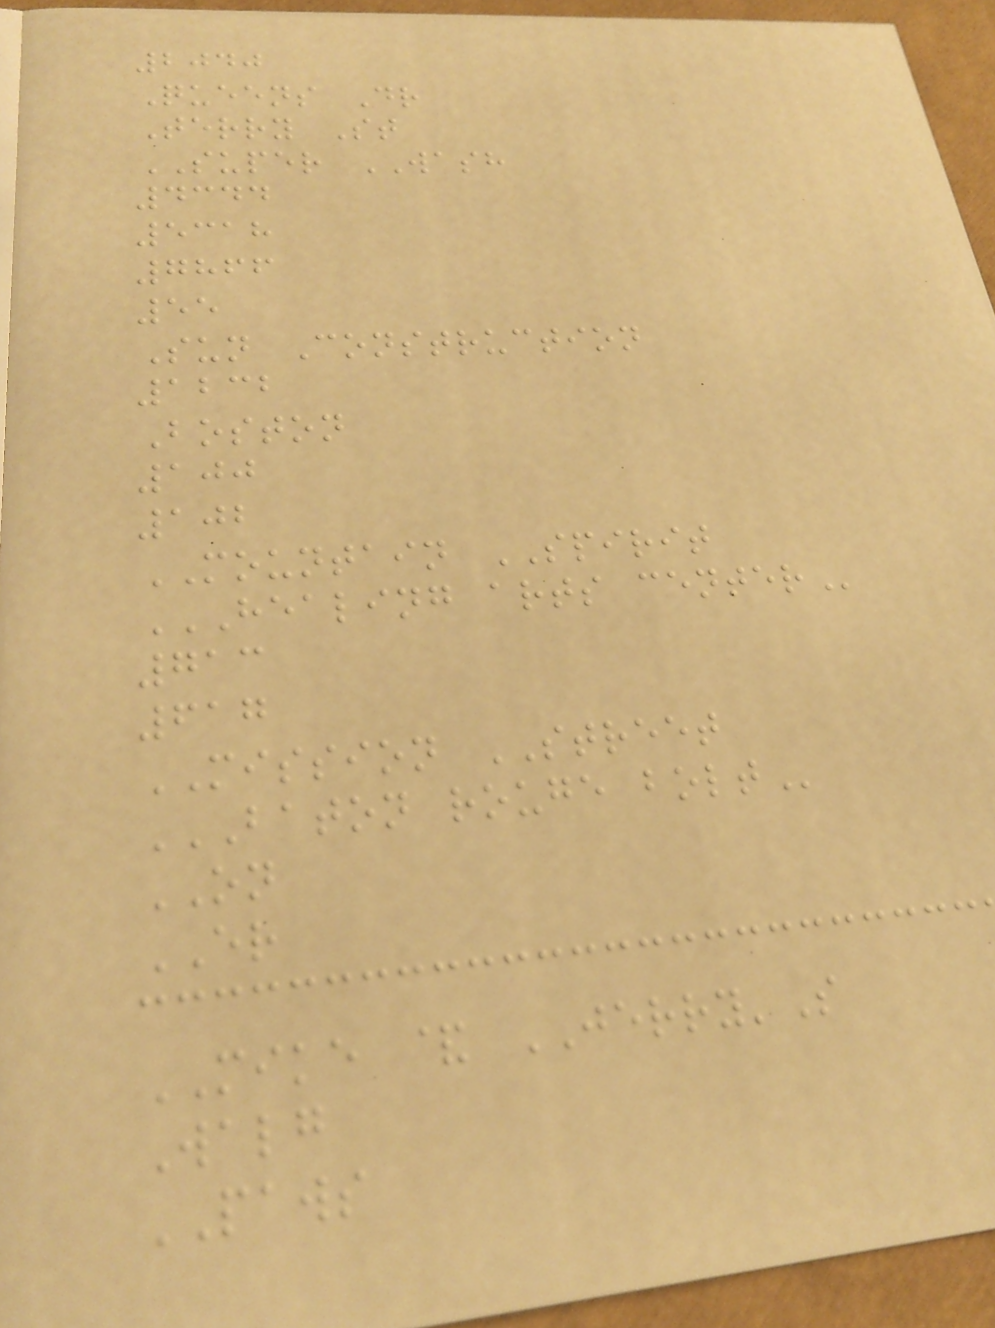2040
Queens Dr
Terry St
SUPER WASH
4344
5318
7866
55
Sun Construction
1232
Boston
100
102
MOUNTAIN SPIRIT
HEALING ARTS CENTER
713
617
MISSION STREET
BATON ROUGE BOLT
ON
ER
MIKE & JERRY'S
Walg
PAWS
